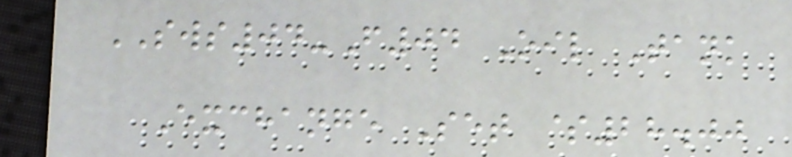SWS04-F04 Oil Tank
Exchange Set $28.00
